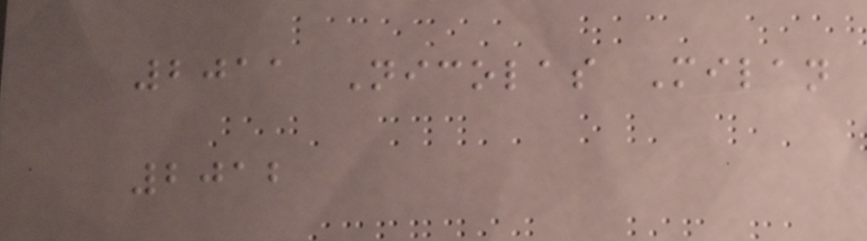2011 Nicolas Milan
2012
